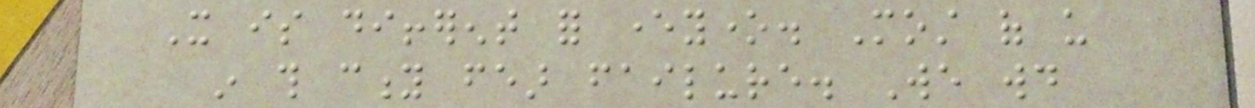It is different for everyone. Most of us
in this city fear failure. We would
